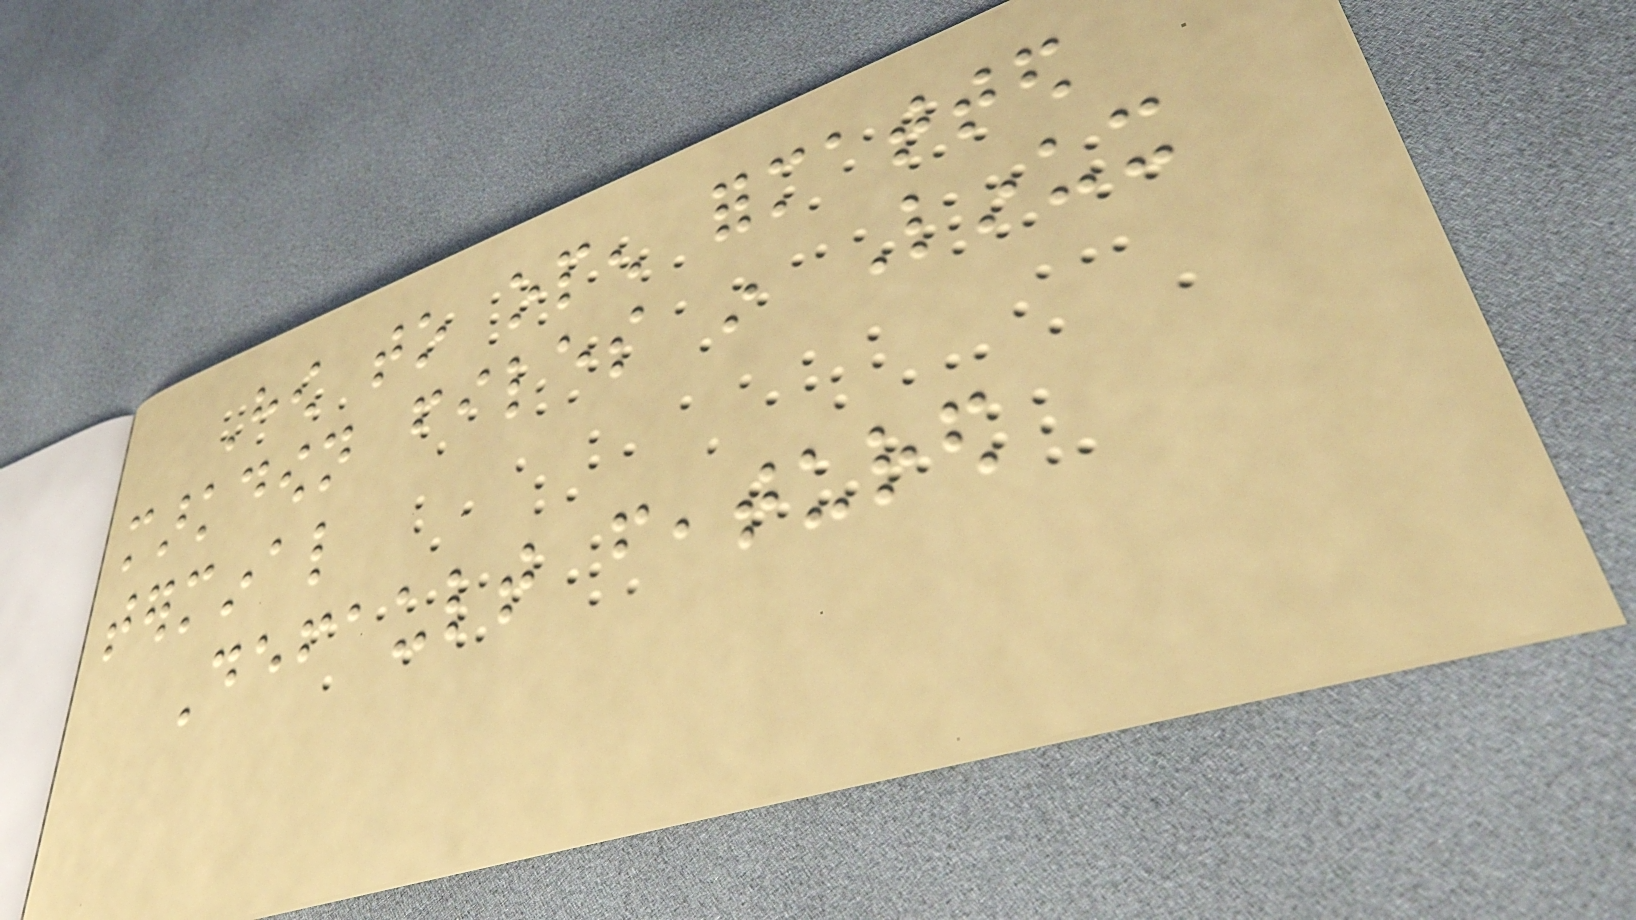How to open formatted
markdown files in Linux
terminal
Default featured
